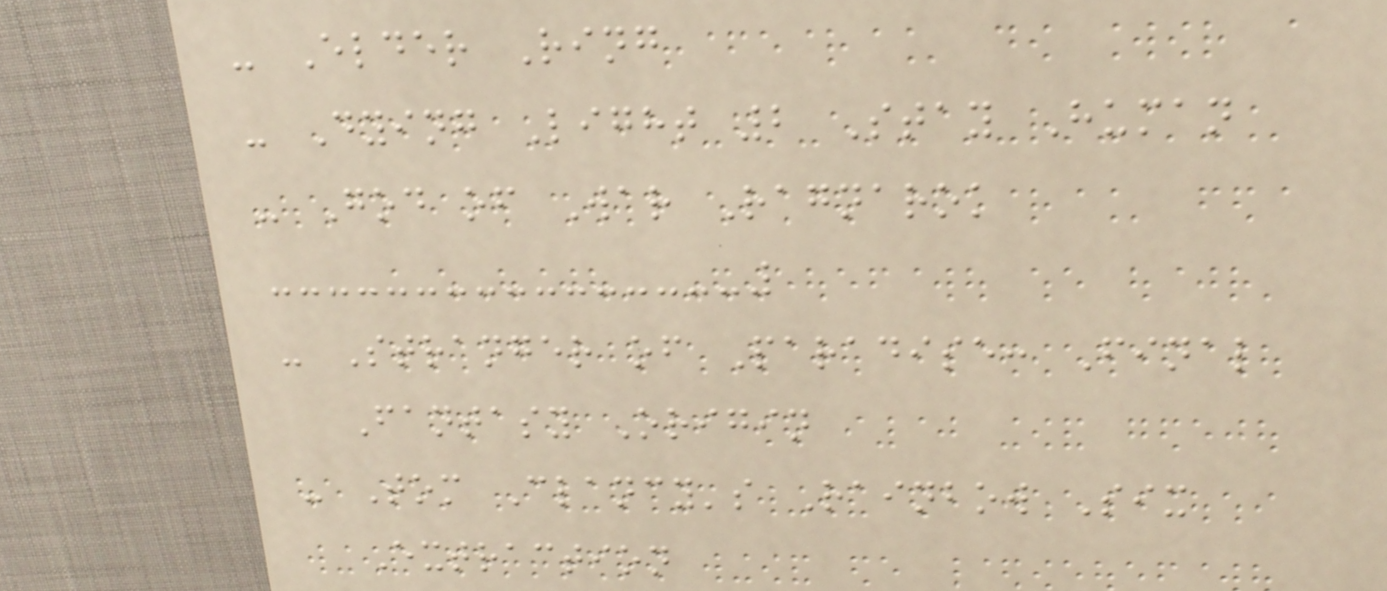- Elder Ring
- Dying Light 2 Stay Human
- God of War Ragnarok
- Stranger of Paradise: Final
Fantasy Origin
- Tom Clancy's Rainbow Six
Extraction
